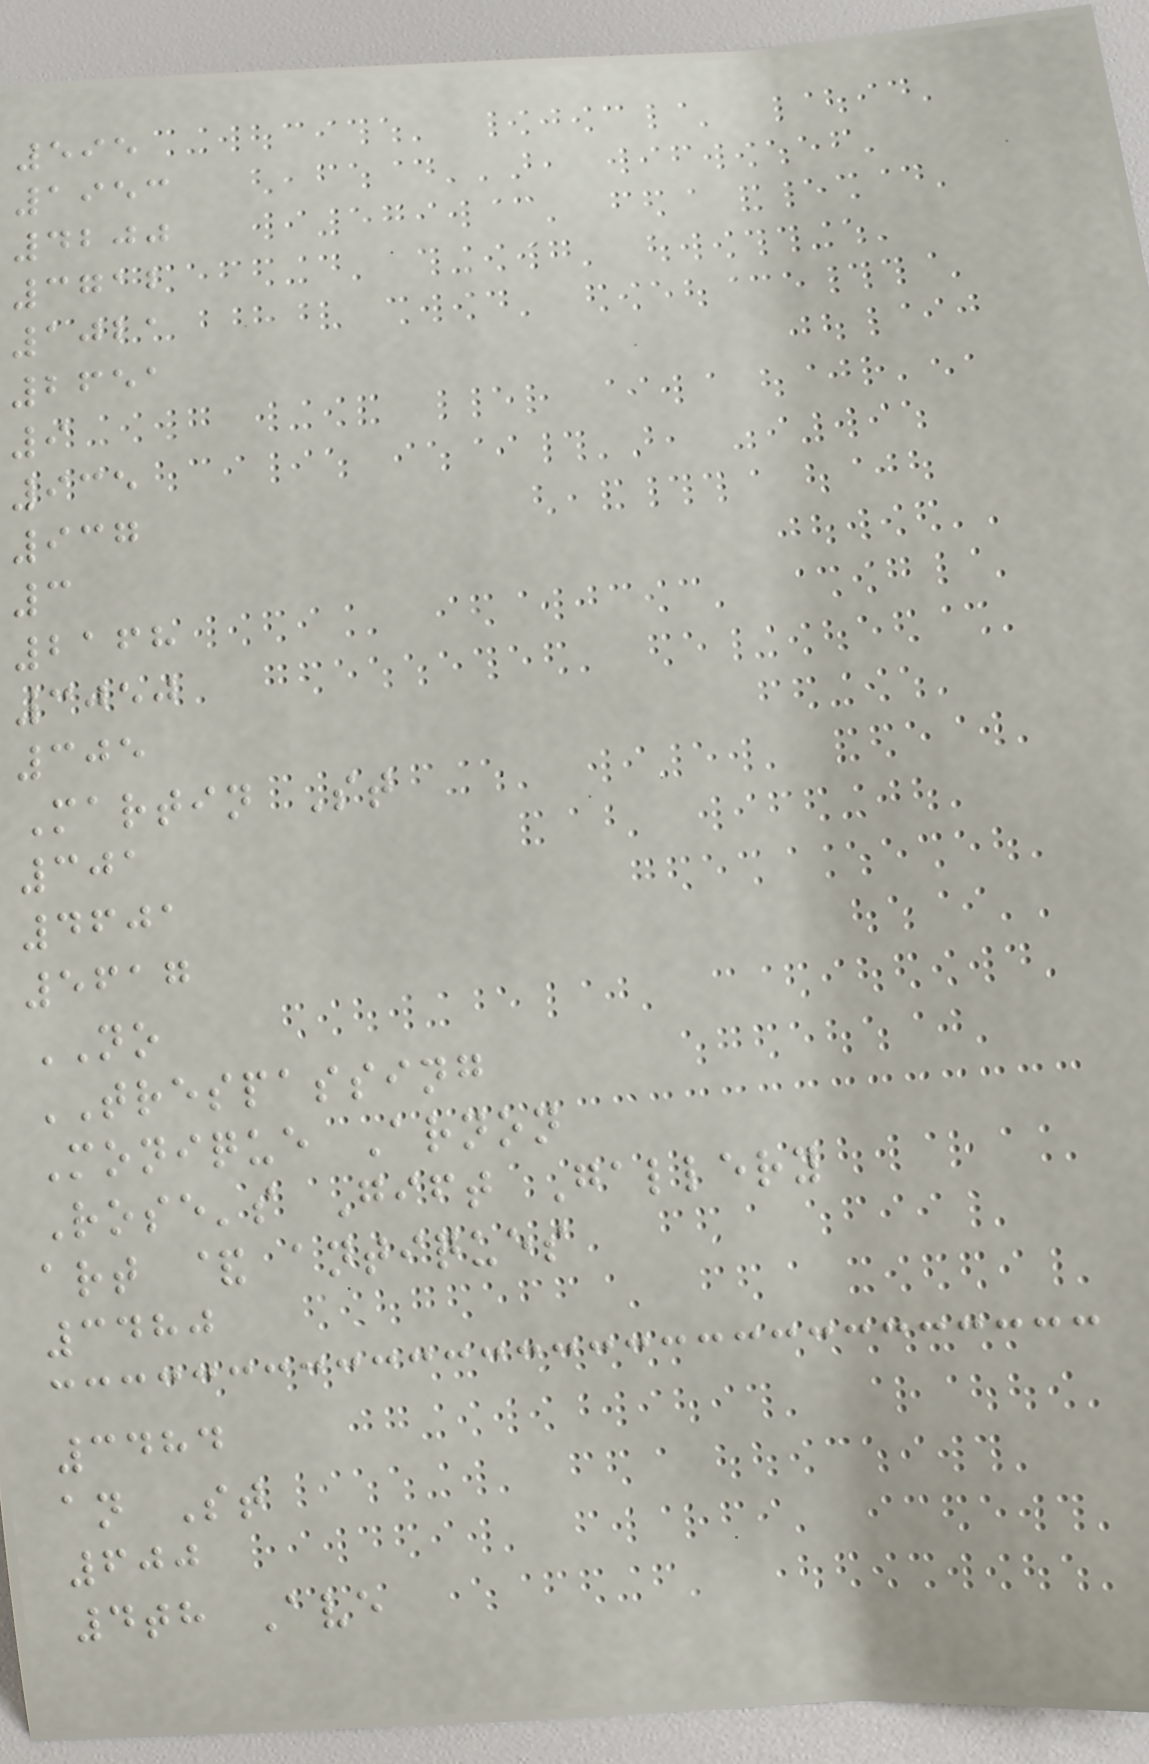595
1953
4200
3712
1021
2651
9
935
937
3
2168
3050
305
Martin St
301
4601
5617
NO
TRESPASSING
Monique Arnon
Rose's Gift Gallery
art & antiques
3480
3484
an St
600
4th Ave
